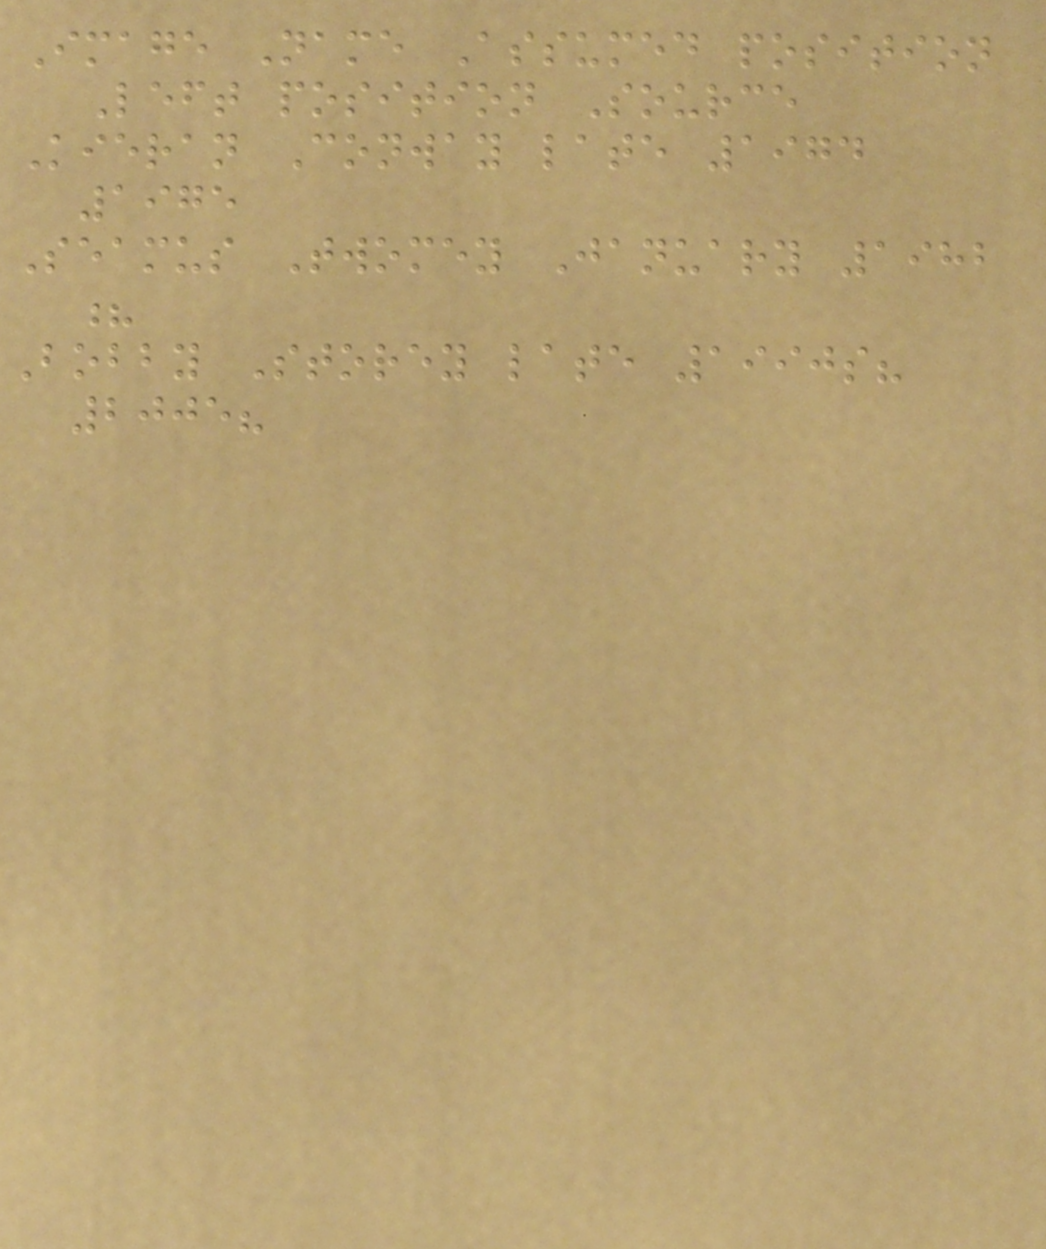Image Name Assumed position
Left position Source
Kieran Conway late 1974
1975
Seamus Twomey January 1982
?
Bobby Storey late 1990s?
2005?
